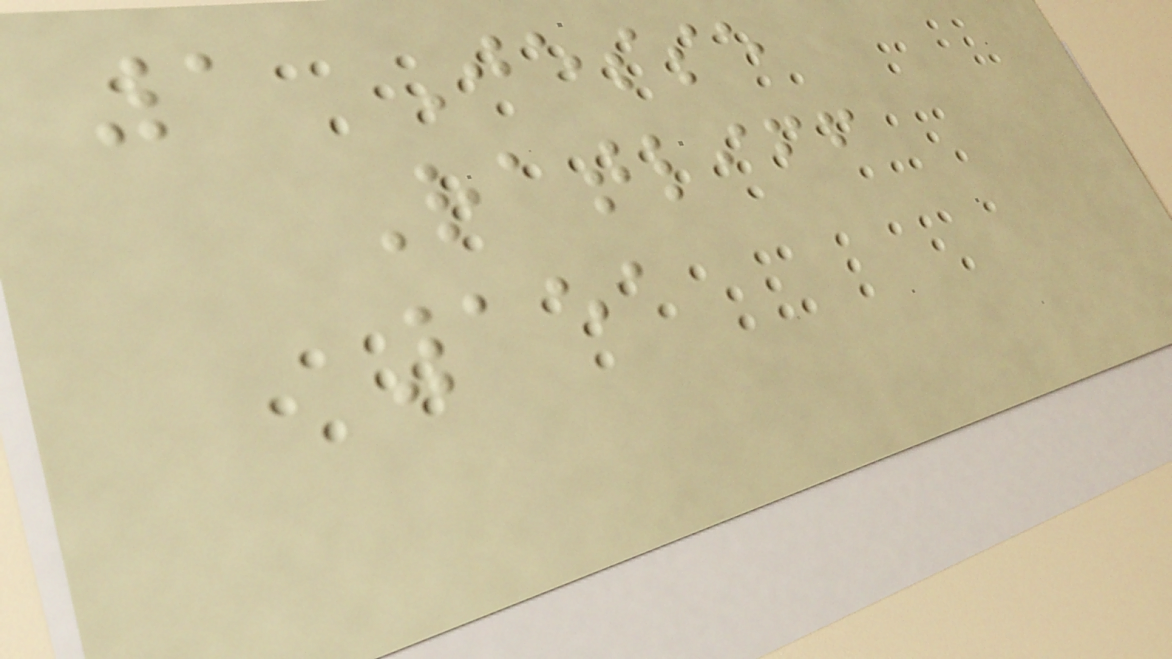1 Jesse
Ratliff
151
